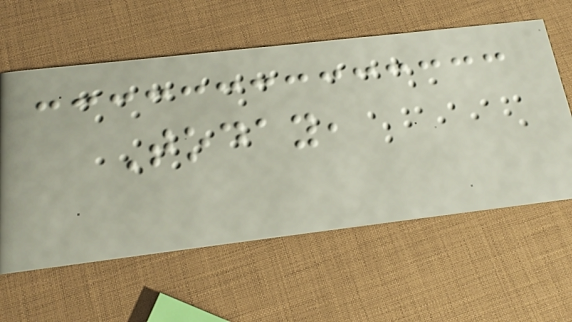Today,
